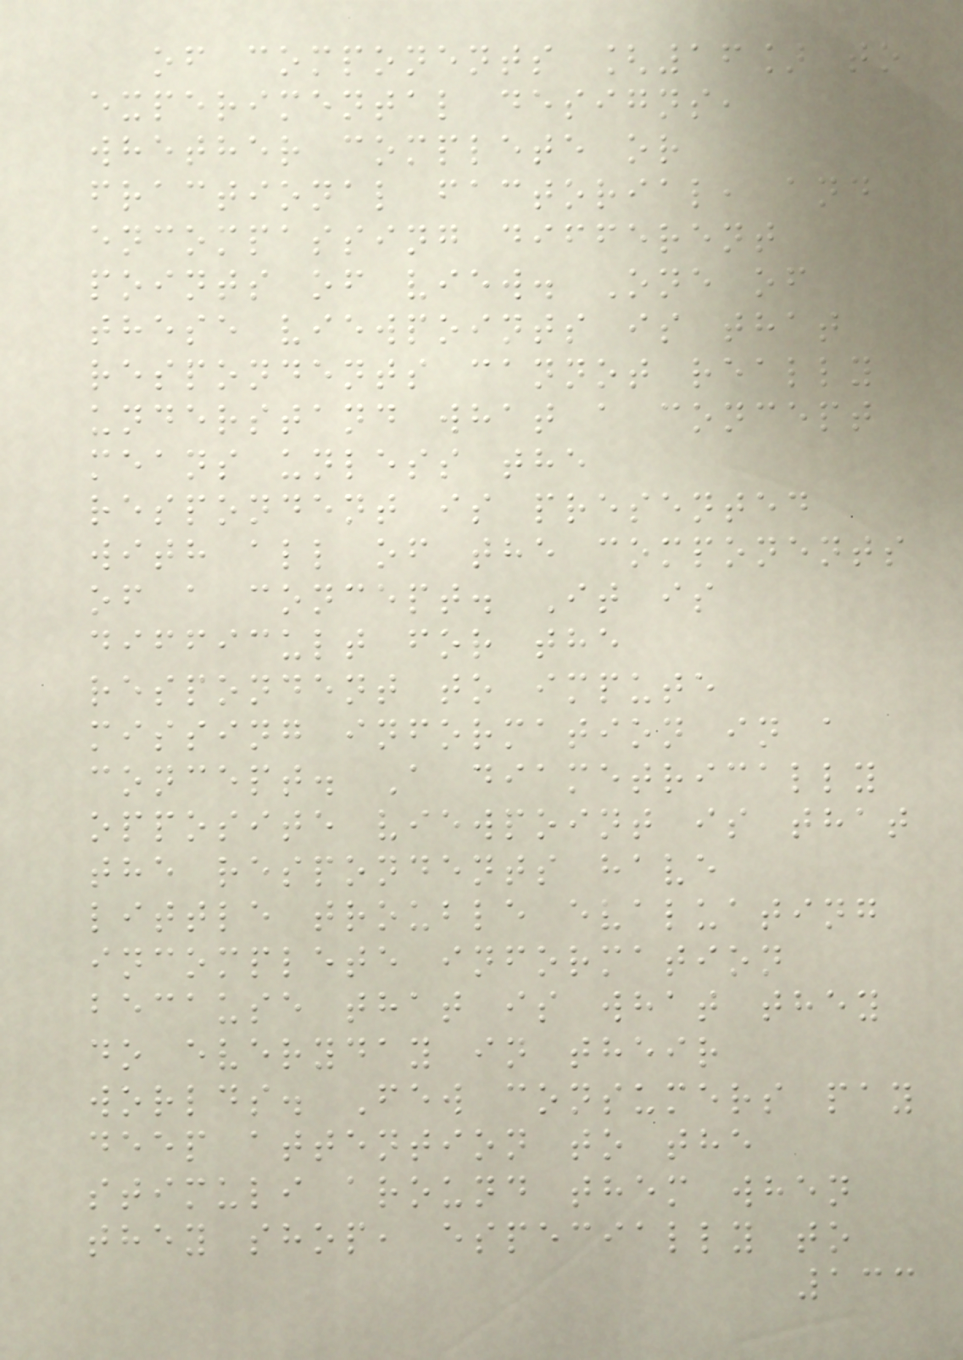of components [16] to
experimental designs,
whether complete or
fractional factorial, and
encompassing different
points of view. One of
these viewpoints is that
respondents cannot really
understand what a concept
means unless the
respondent is presented
with all of the components
of a concept. It is
difficult for the
respondent to impute
missing information in a
concept. A diametrically
opposite viewpoint is that
the respondents have
little trouble evaluating
incomplete information
because that is what they
do everyday in their
worlds. Few consumers pay
deep attention to the
stimuli around them when
they shop, especially to
133
